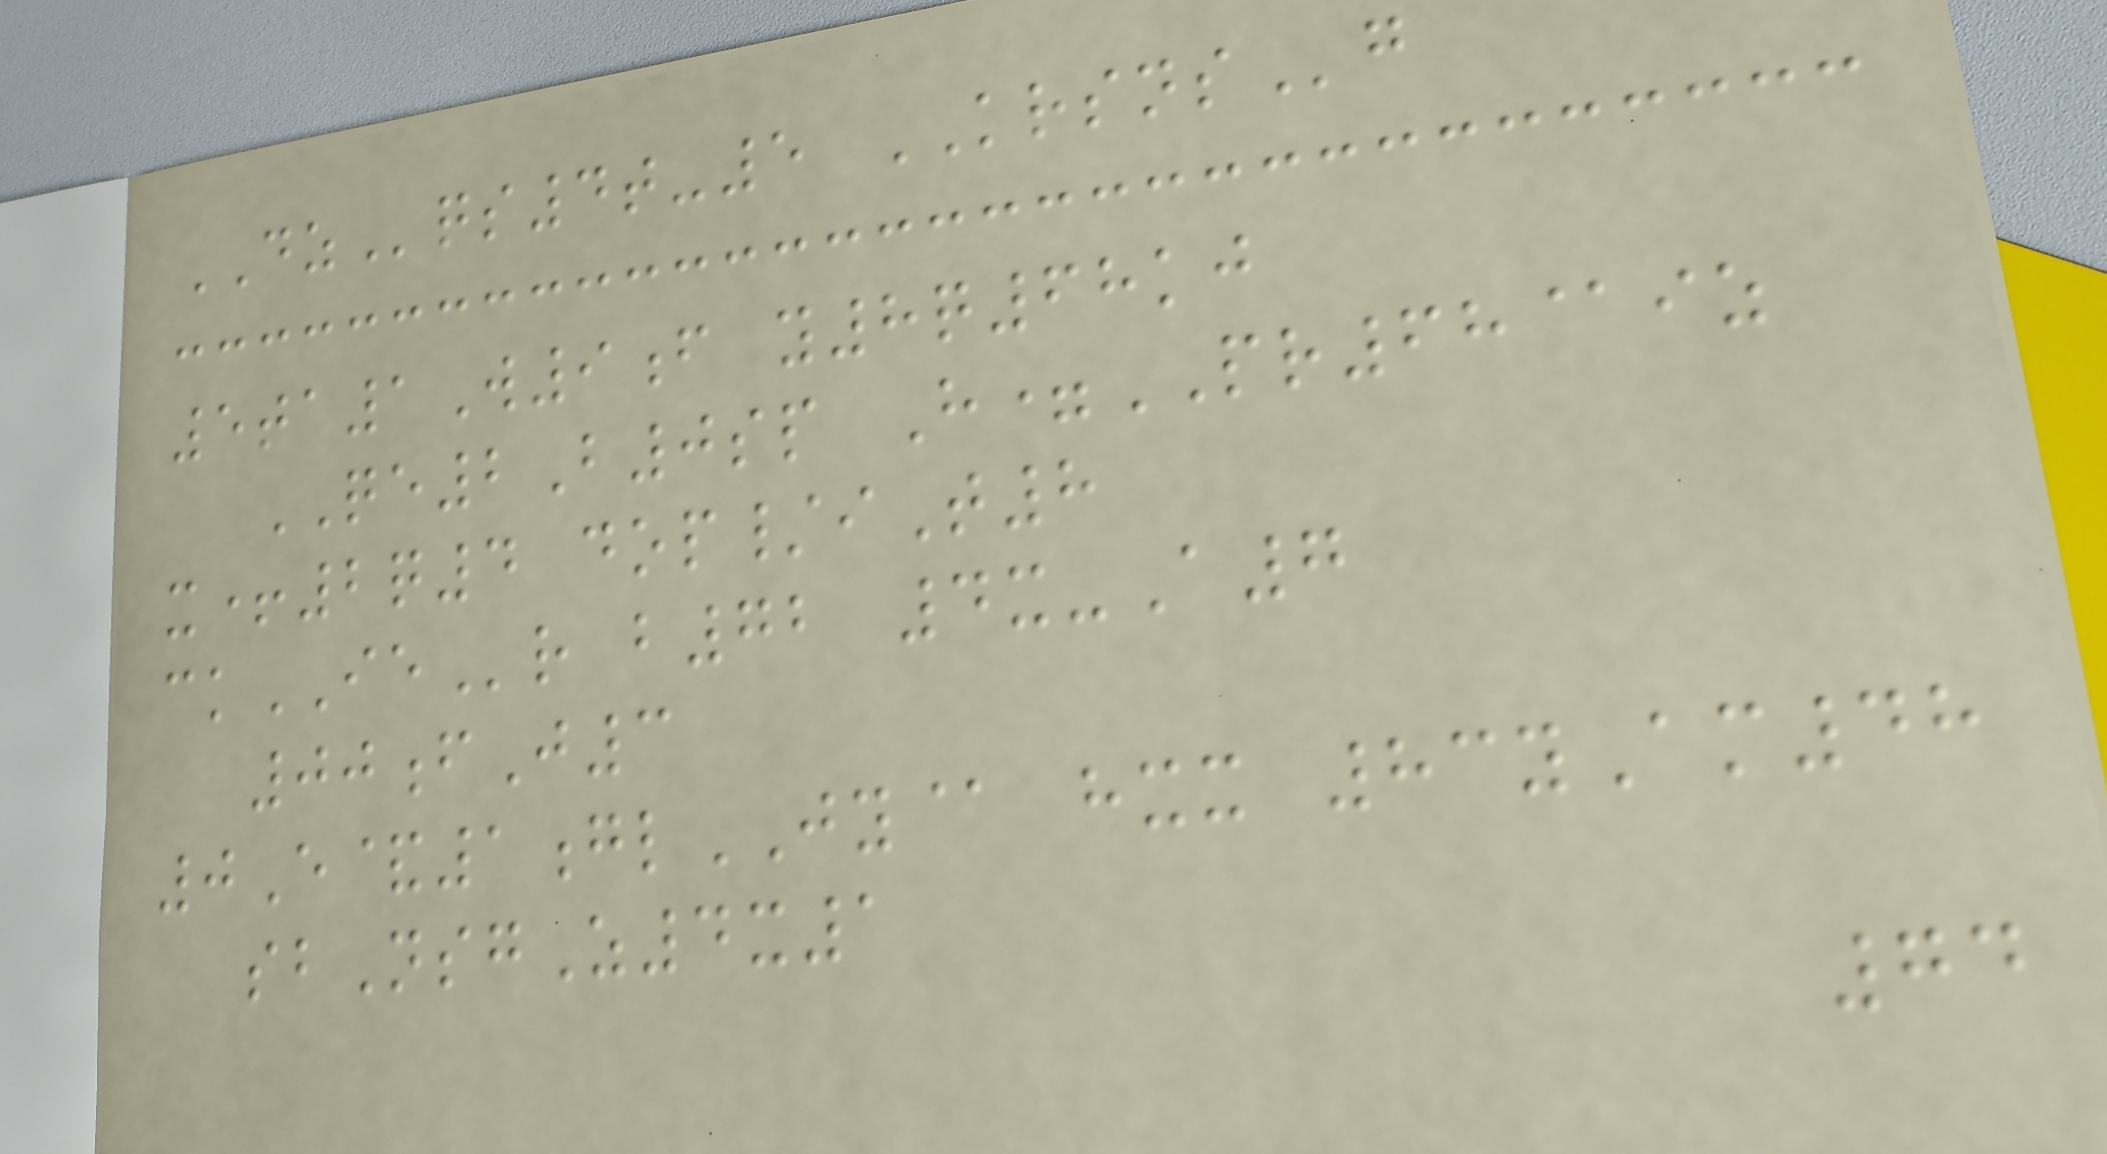DZqs4t-5 KRSNSg
5ta1W9f y8q68kj
QE2B0sp H=PR68@iz
x+2q4 dop/iT8
ckIEr b72 4x-A7
00fJ3
0E&1glJY@ hxx 83yAm48
sbNsgZ4x1
74
